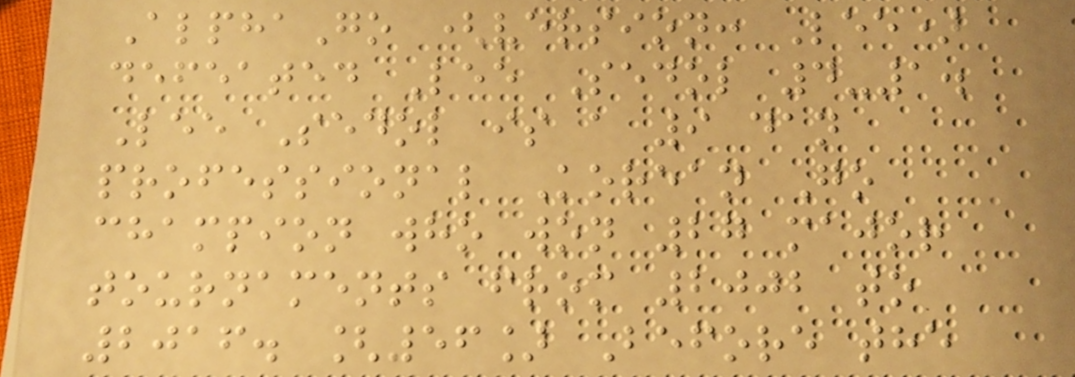AlphaGo (version: Lee)
defeated Lee Sedol 4-1.
Lee Sedol is a 9 dan
professional Korean Go
champion who won 27 major
tournaments from 2002 to
2016. [56] Before the
